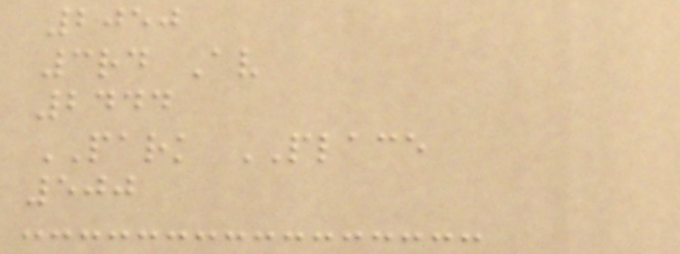2050
3rd Av
2444
PARK PLACE
500
